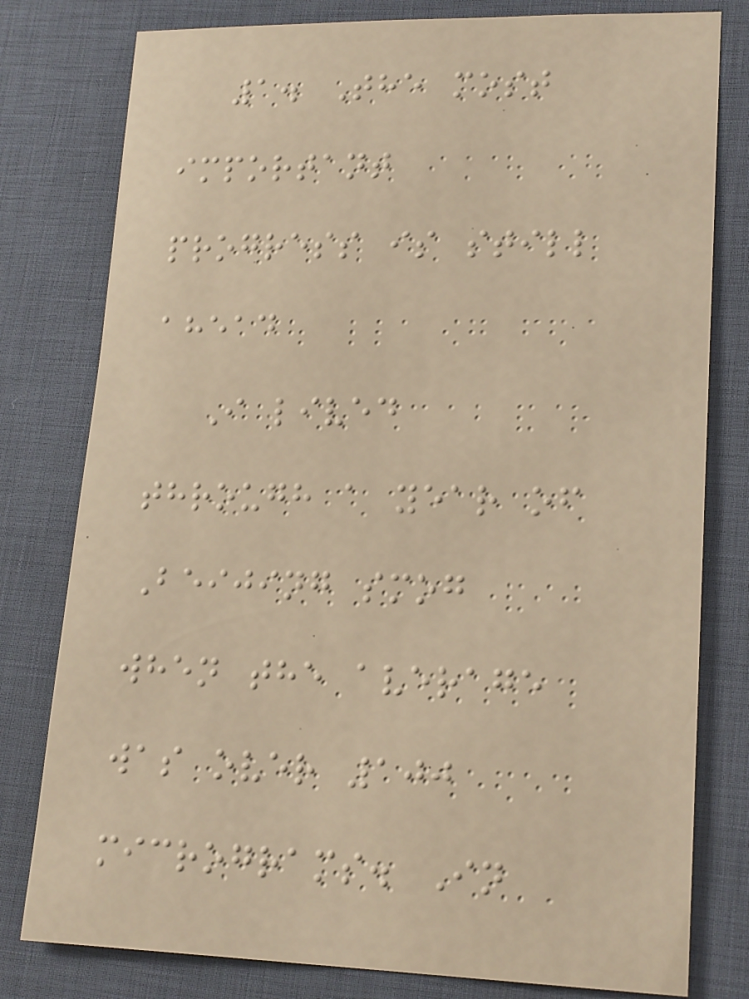1. The most
important
progress is still
ahead
I lived
through a year of
Beijing smog
when the average
was over 100
micrograms. In
